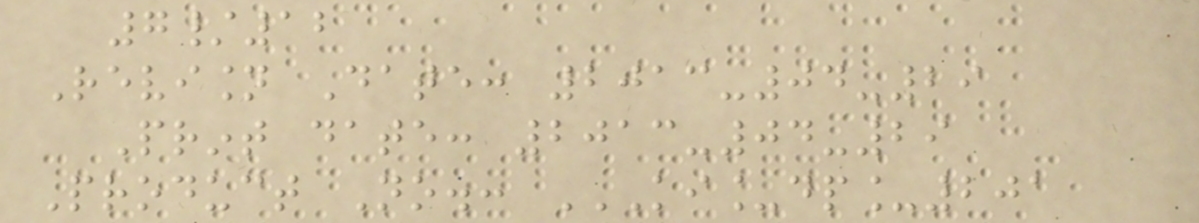7/12
Revision Date: 2013-04-29
Print date: 2013-04-29
Product No.: KI_DP_201
